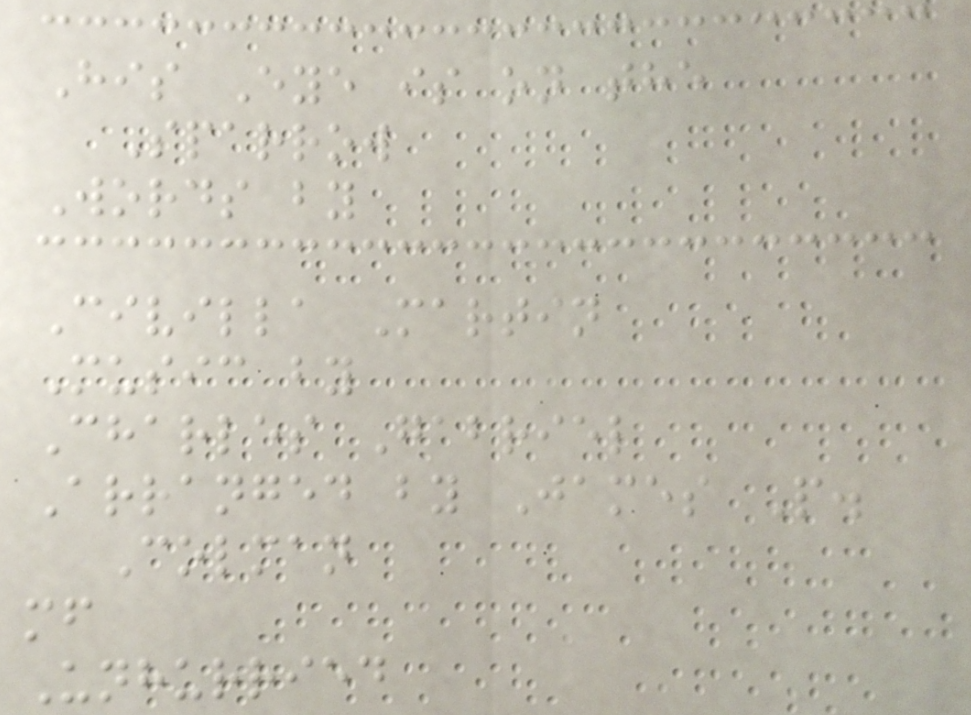His Eye is on the
Sparrow
Words by
Civilla Martin
Music by
Charles Gabriel
Arranged by James P.
Colman
mf
Unhurried
